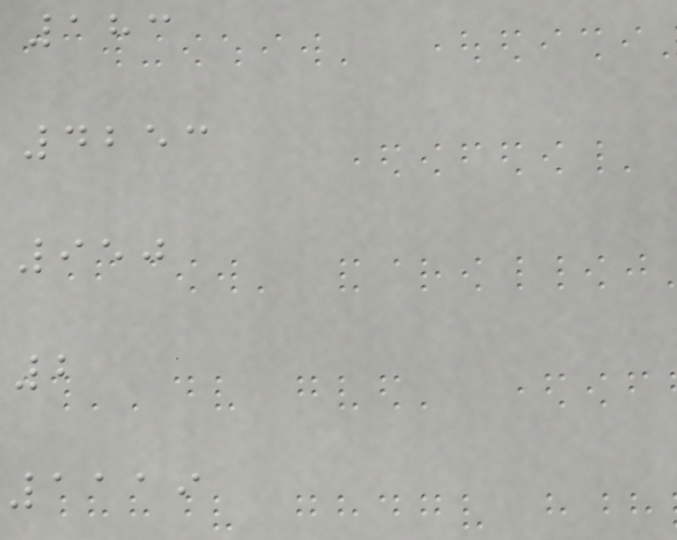183
4253
950
2
1119
